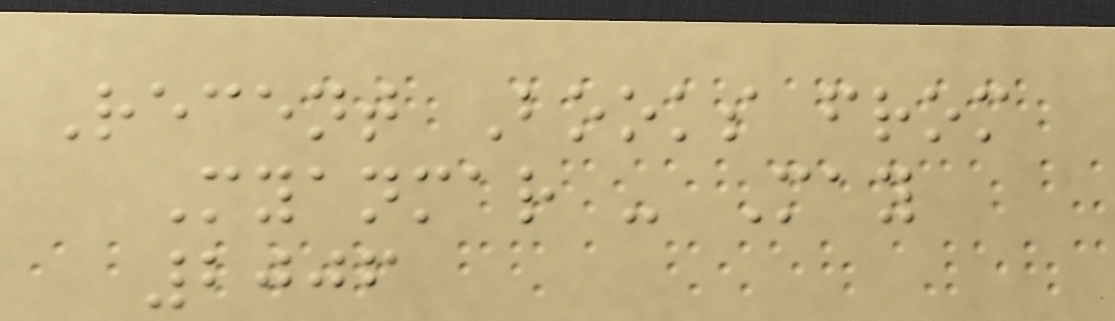Recent Books from
Myanmar - May
2006
